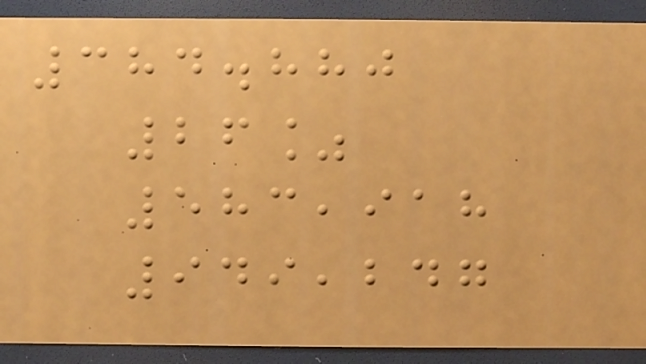384.880
26%
583,918
949,247
